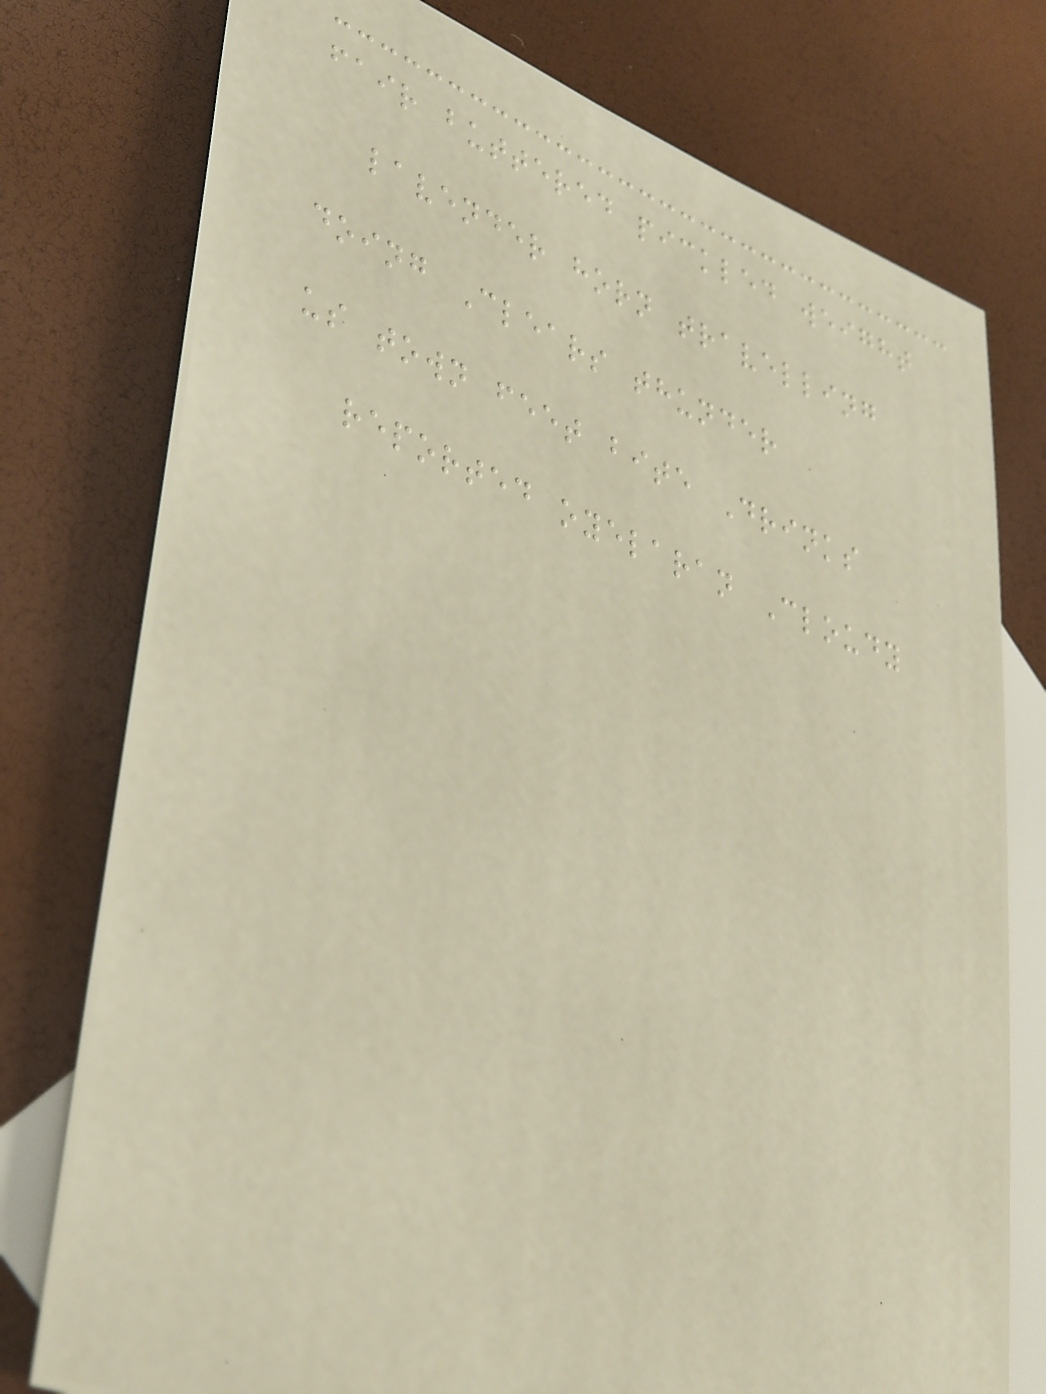fair buttered pickled weight
lavender horn travelling
doing Clears thunder
us town feet bite Drinks
reported oyelaran Cloudy
